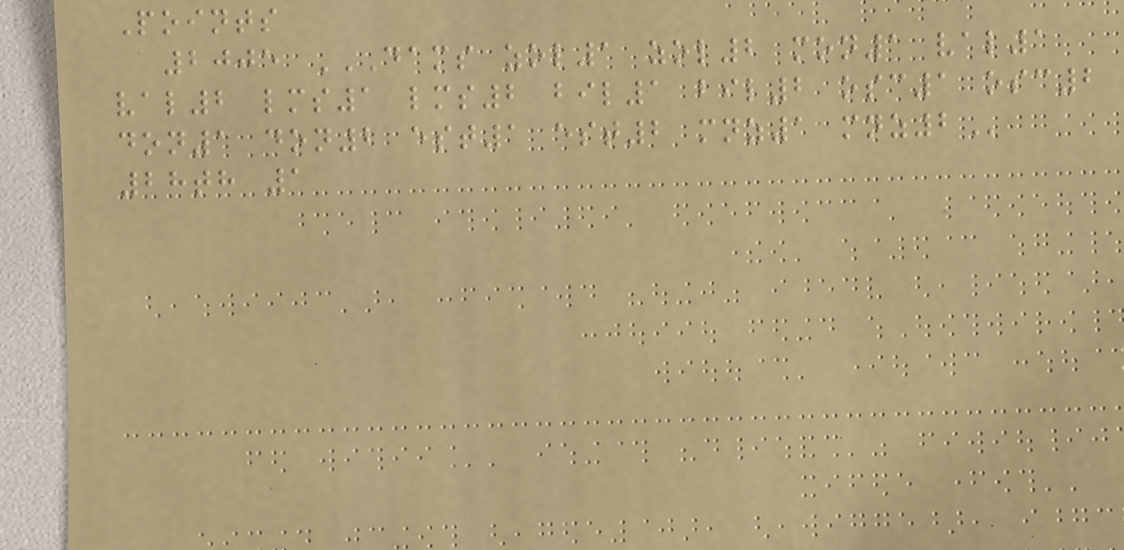Points
2005 DAMS ZOL1 ZOL2 MON1 VAL1
VAL2 LMS1 LMS2 BIL1 BIL2 OSC1 OSC2
DON1 DON2 EST1 EST2 MNZ1 MNZ2
28th 1
